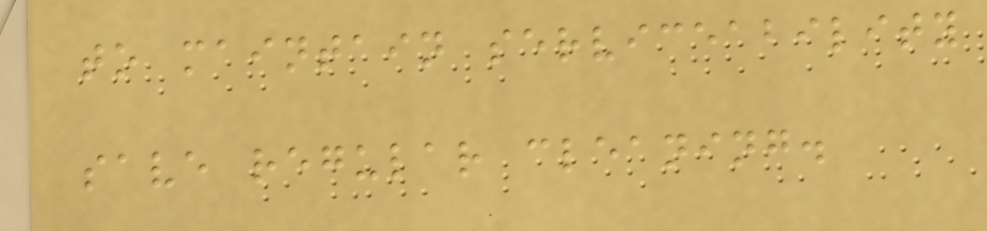to maintain serviceability
save regular cleaning.
